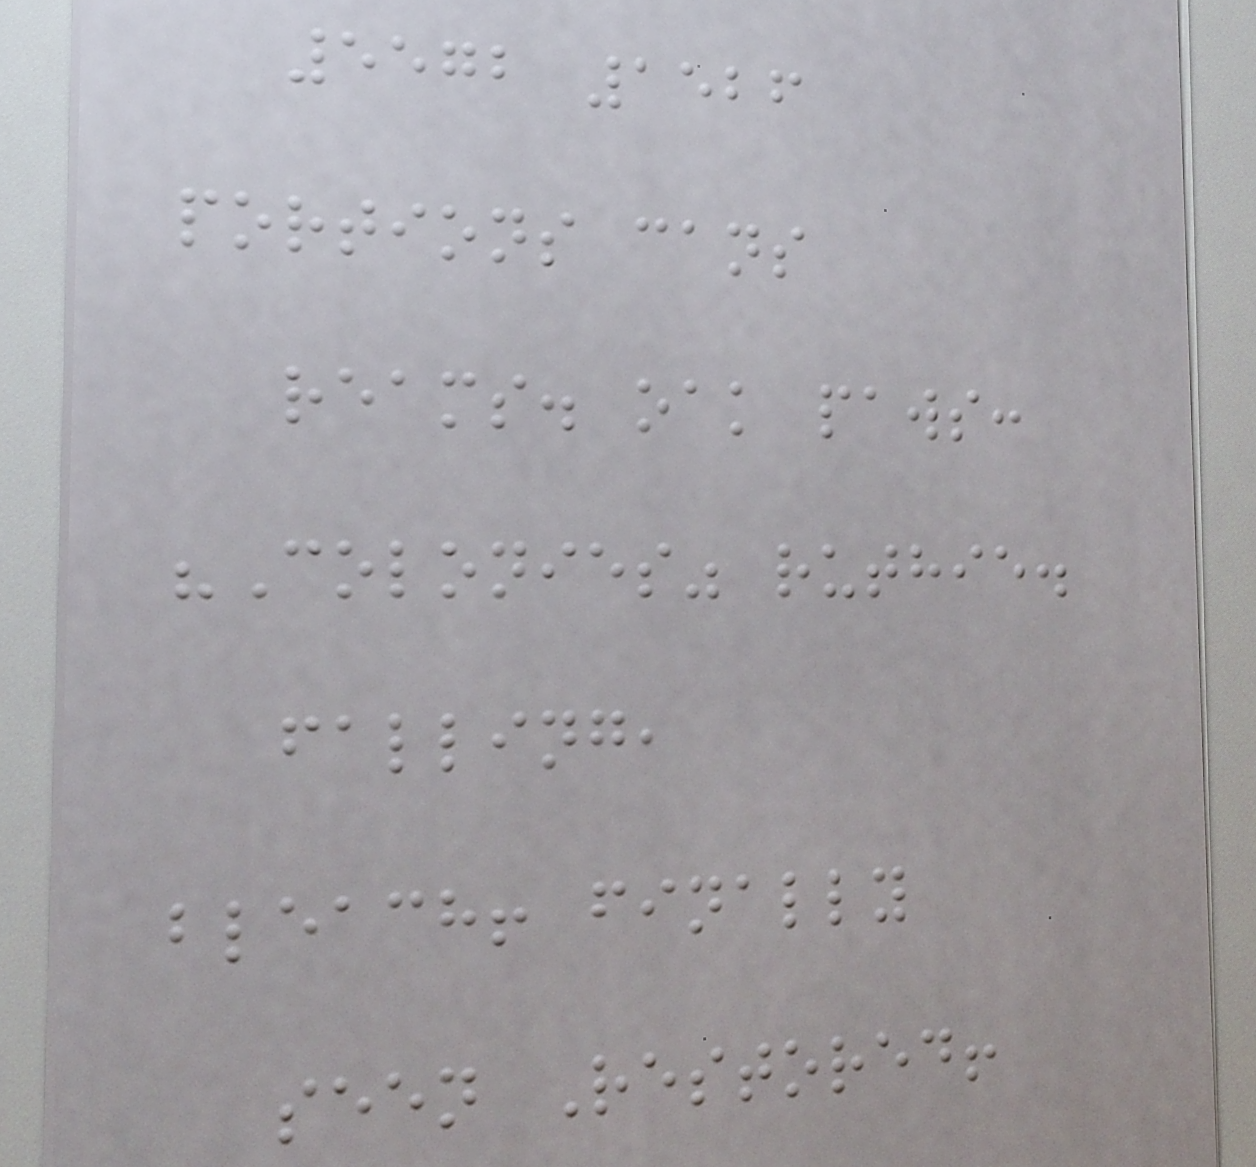5572 1526
portions cans
reams. oak paws:
"Colonies" ruthie.
falling,
bleach! finally
seen Restored!
